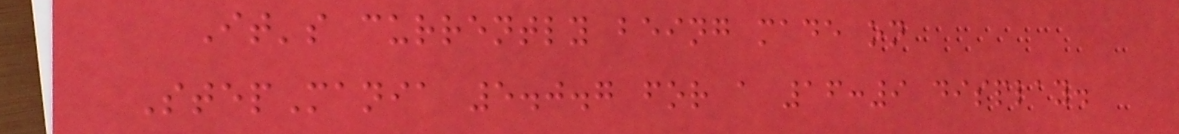It's currently being made on
StepMania 5.0.7 for a 16:9 display.
